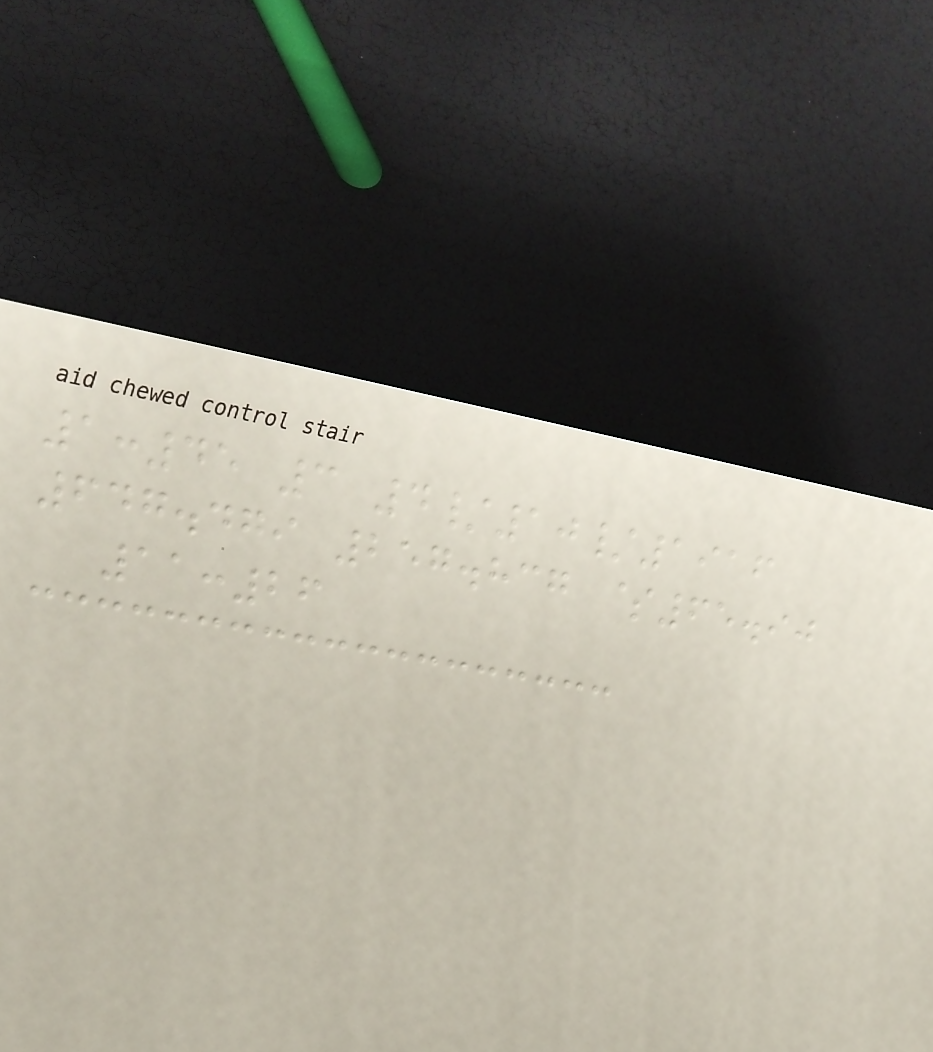1:45 3 4/10/1916
647.479 257.837 $65.90
11:26
